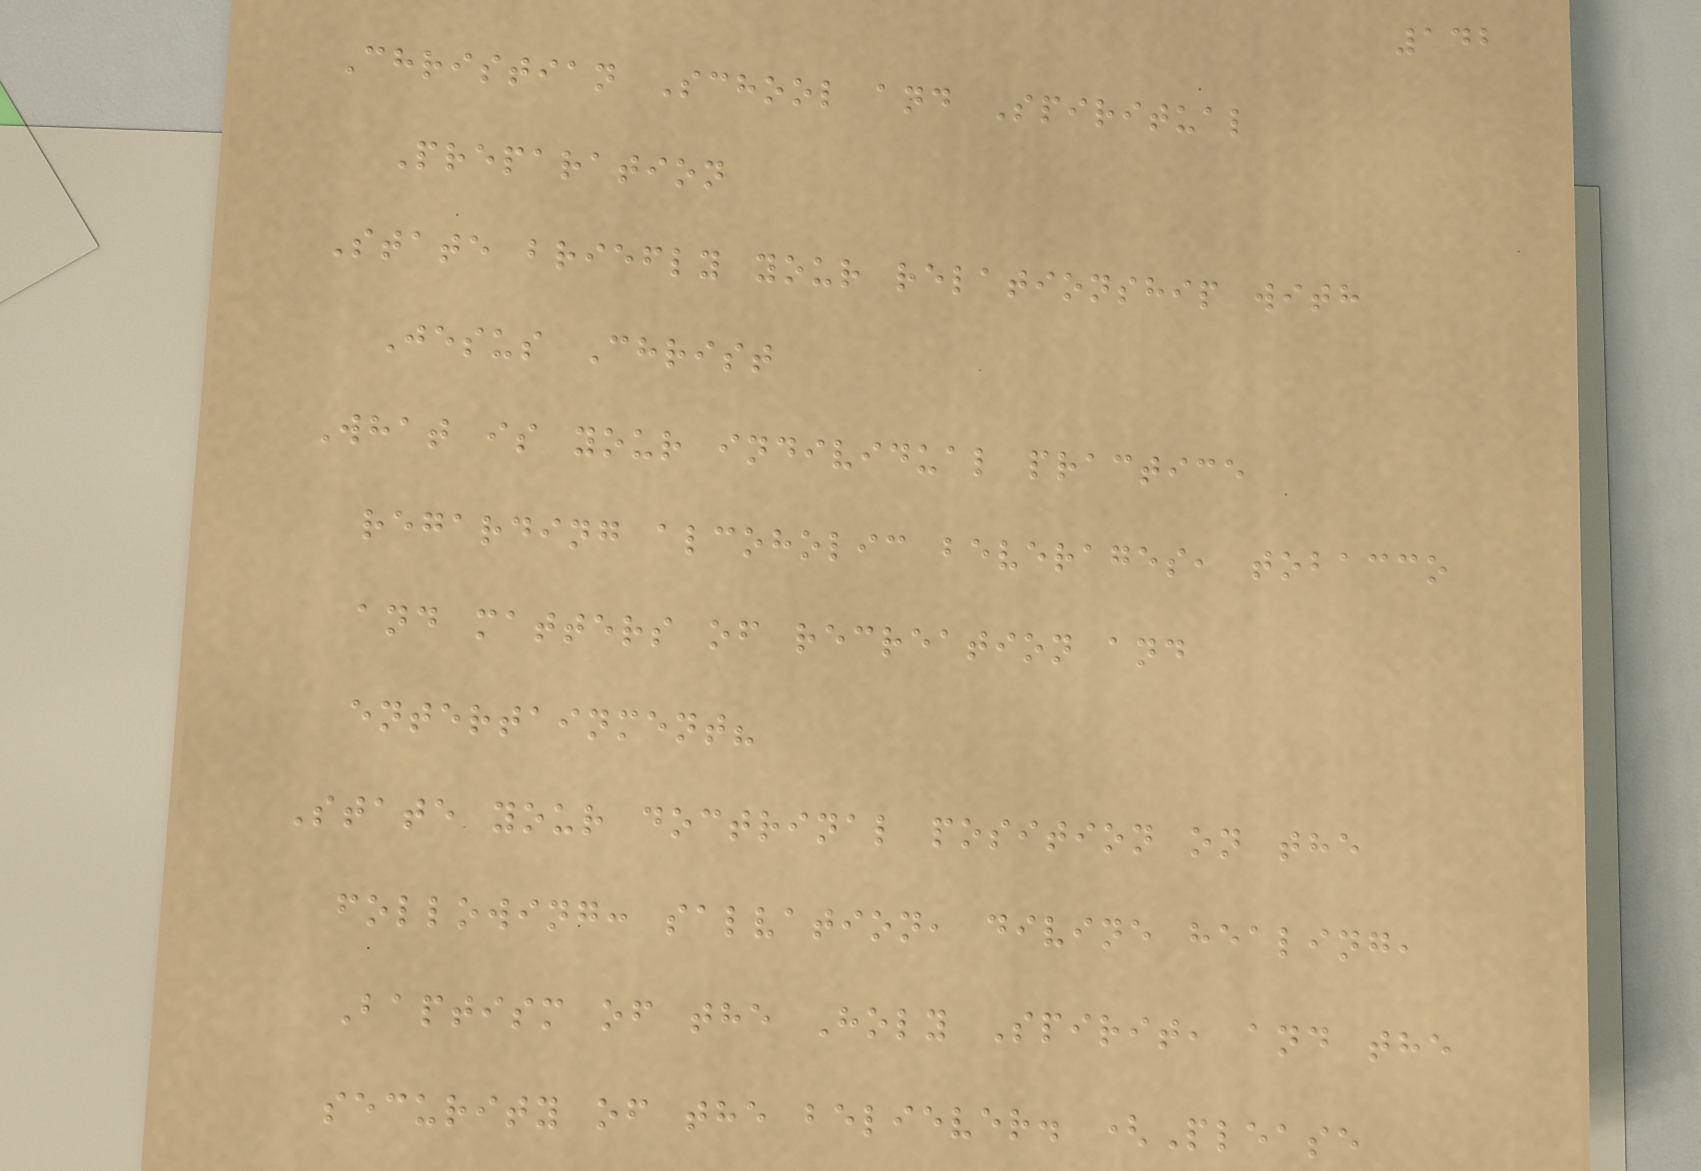142
Christian School and Spiritual
Preparation
State briefly your relationship with
Jesus Christ
What is your individual practice
regarding alcoholic beverages, tobacco
and matters of recreation and
entertainment?
State your doctrinal position on the
following: salvation, divine healing,
Baptism of the Holy Spirit, and the
security of the believer. (Please
